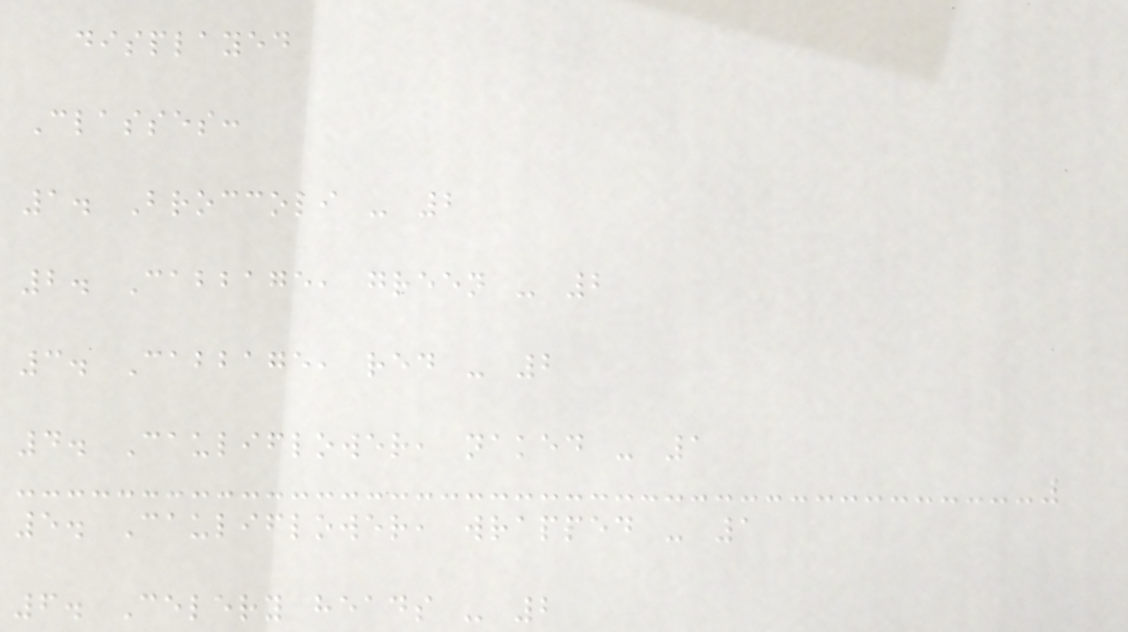displayed
Classes:
1. Broccoli - 2
2. Cabbage, green - 2
3. Cabbage, red - 2
4. Cauliflower, naked - 1
5. Cauliflower, wrapped - 1
6. Celery heads - 2
